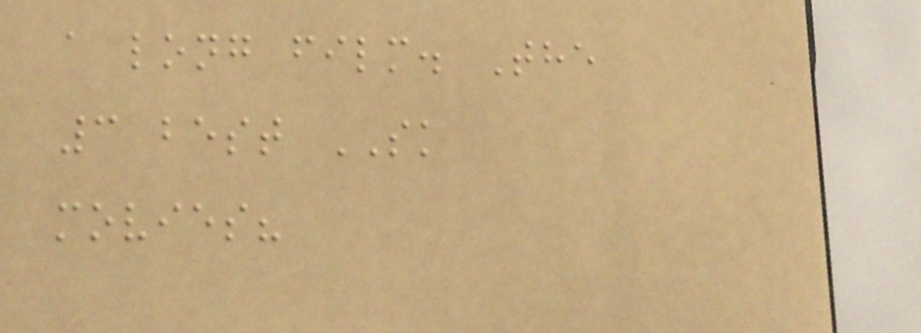a long film. The
3 best SK
movies?
